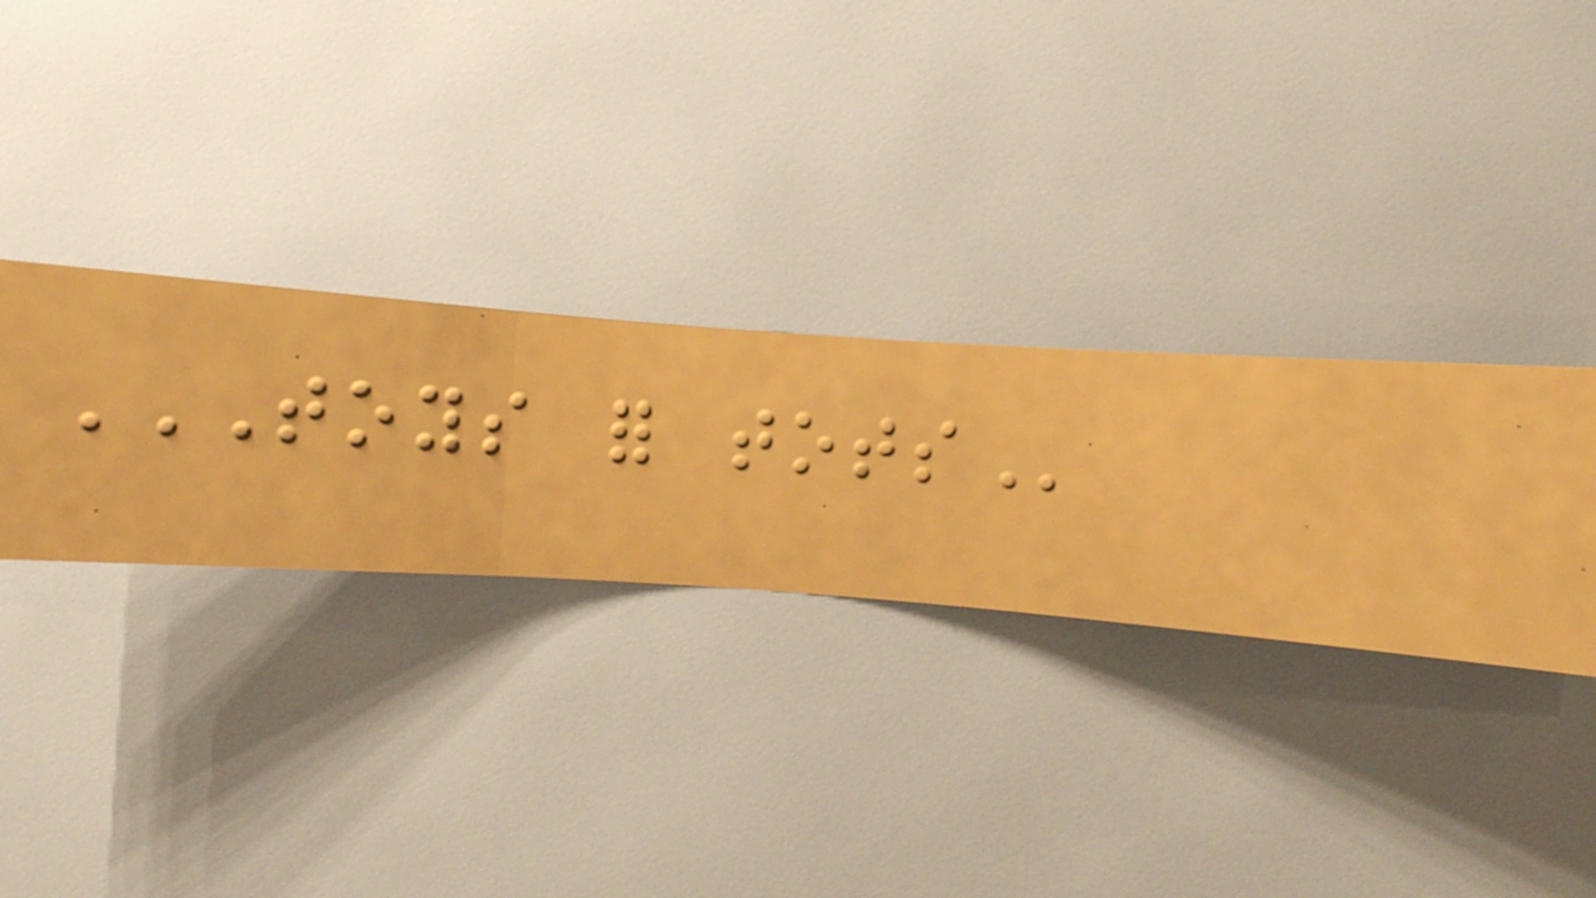TOYS FOR TOTS
